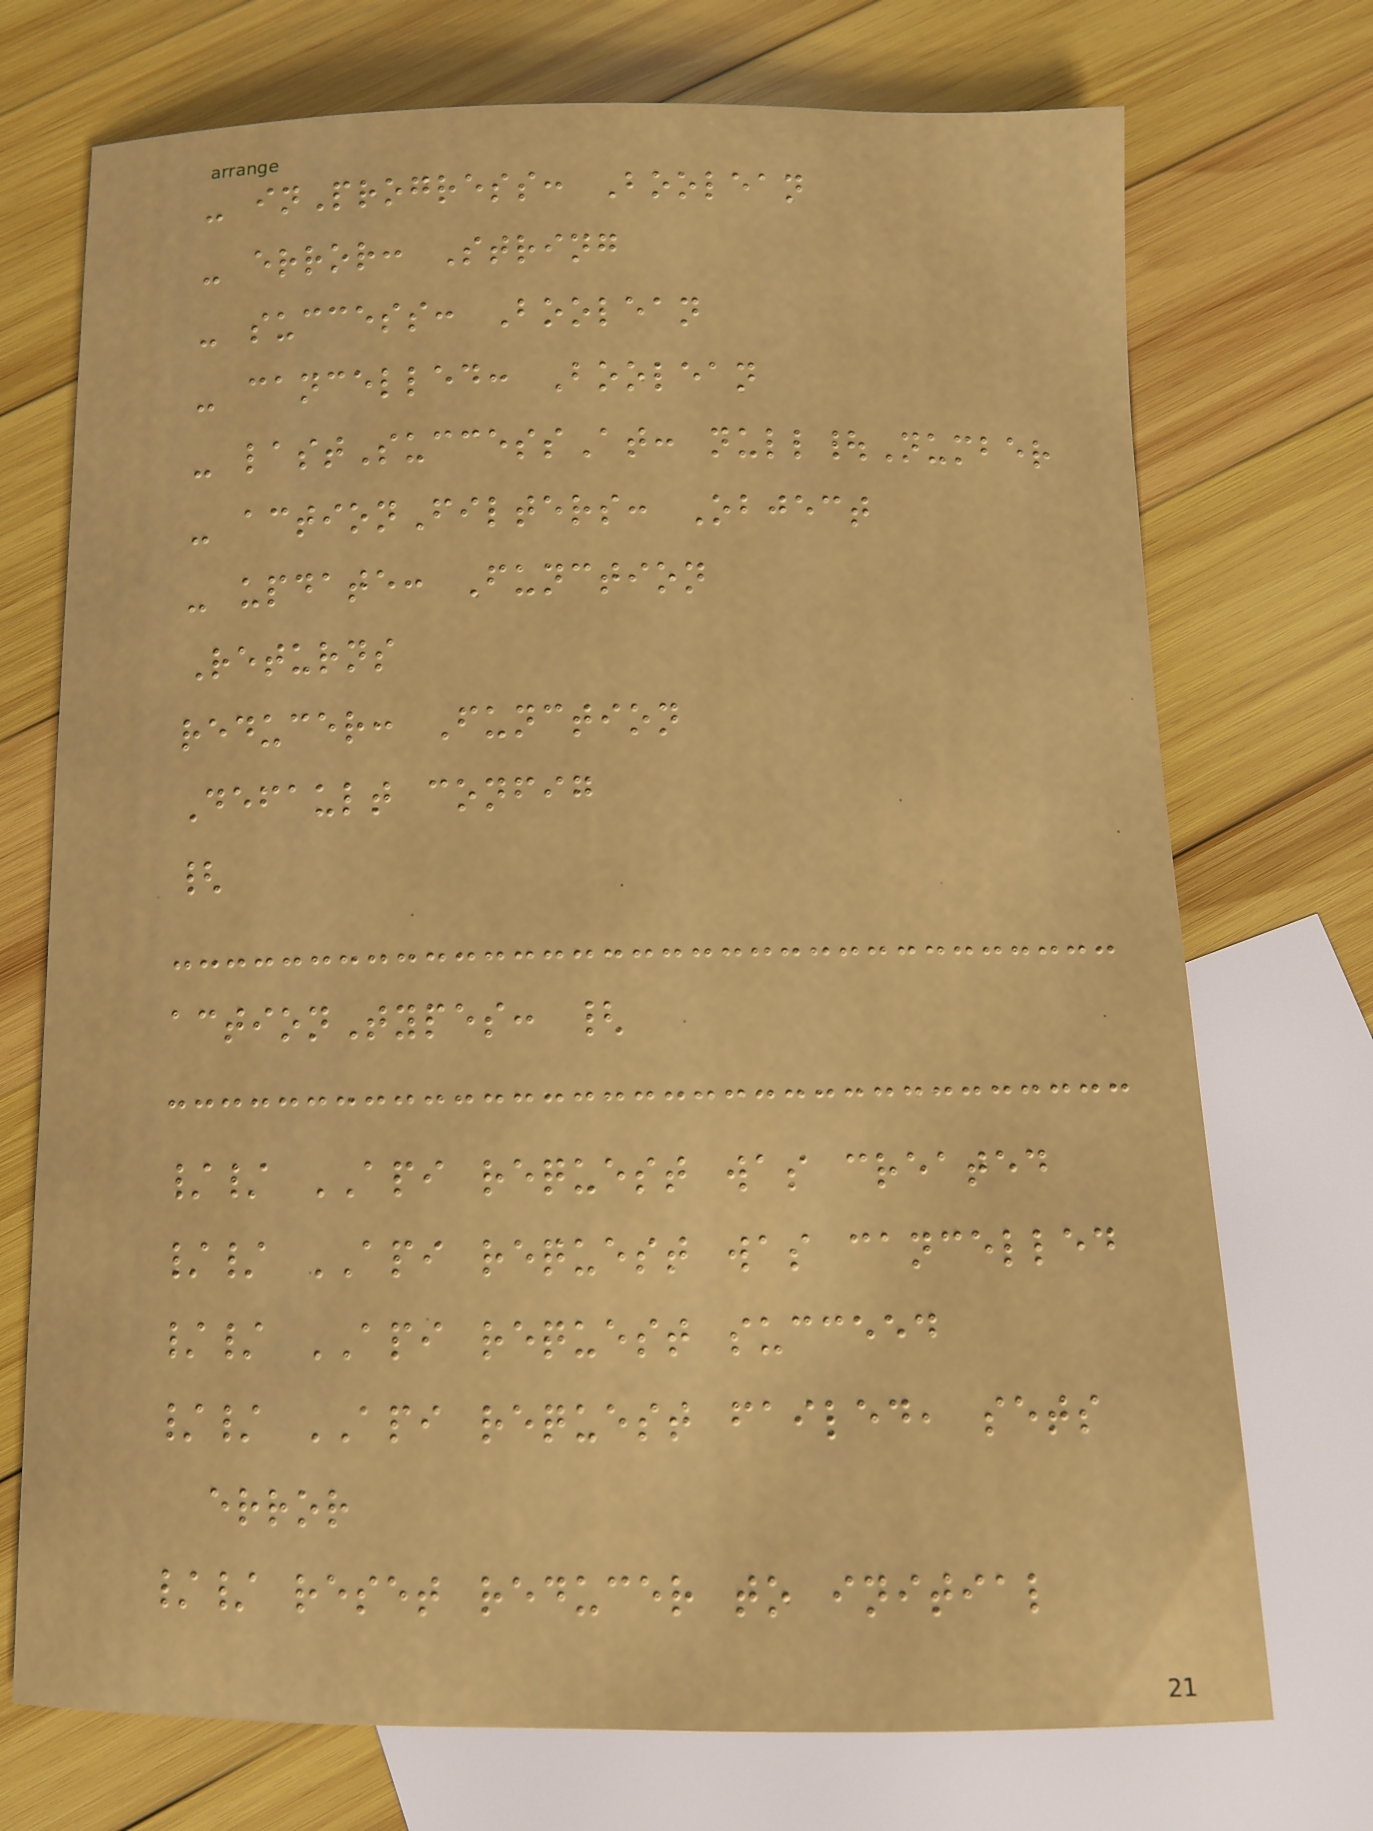- inProgress: Boolean
- error: String
- success: Boolean
- cancelled: Boolean
- lastSuccessAt: null|Number
- actionFilters: Object
- update: Function
Returns
reducer: Function
Default config
{
actionTypes: {
// API request was created
// API request was cancelled
// API request succeed
// API request failed, sets
error
// reset reducer to initial
